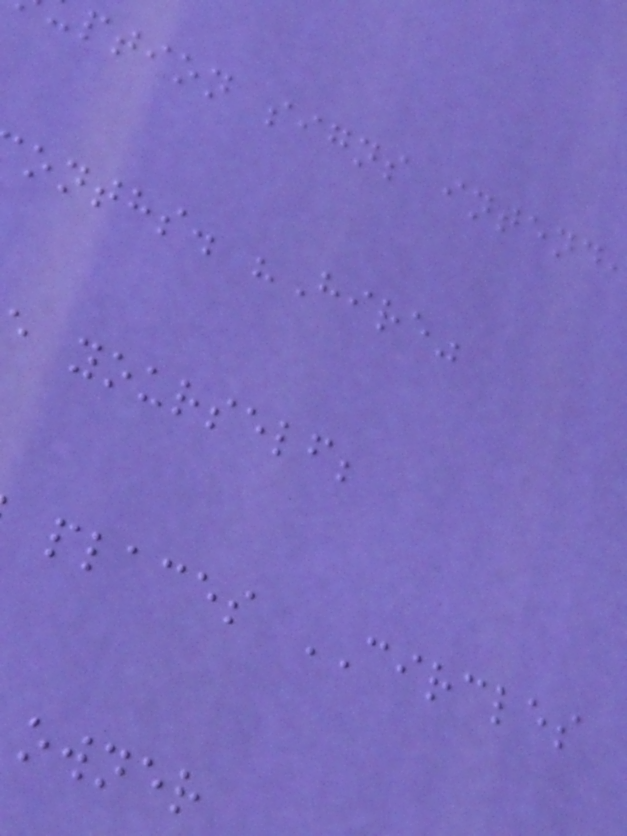ption signs intend
onths. "Hire"
yourself;
places CIRCLES
owner
